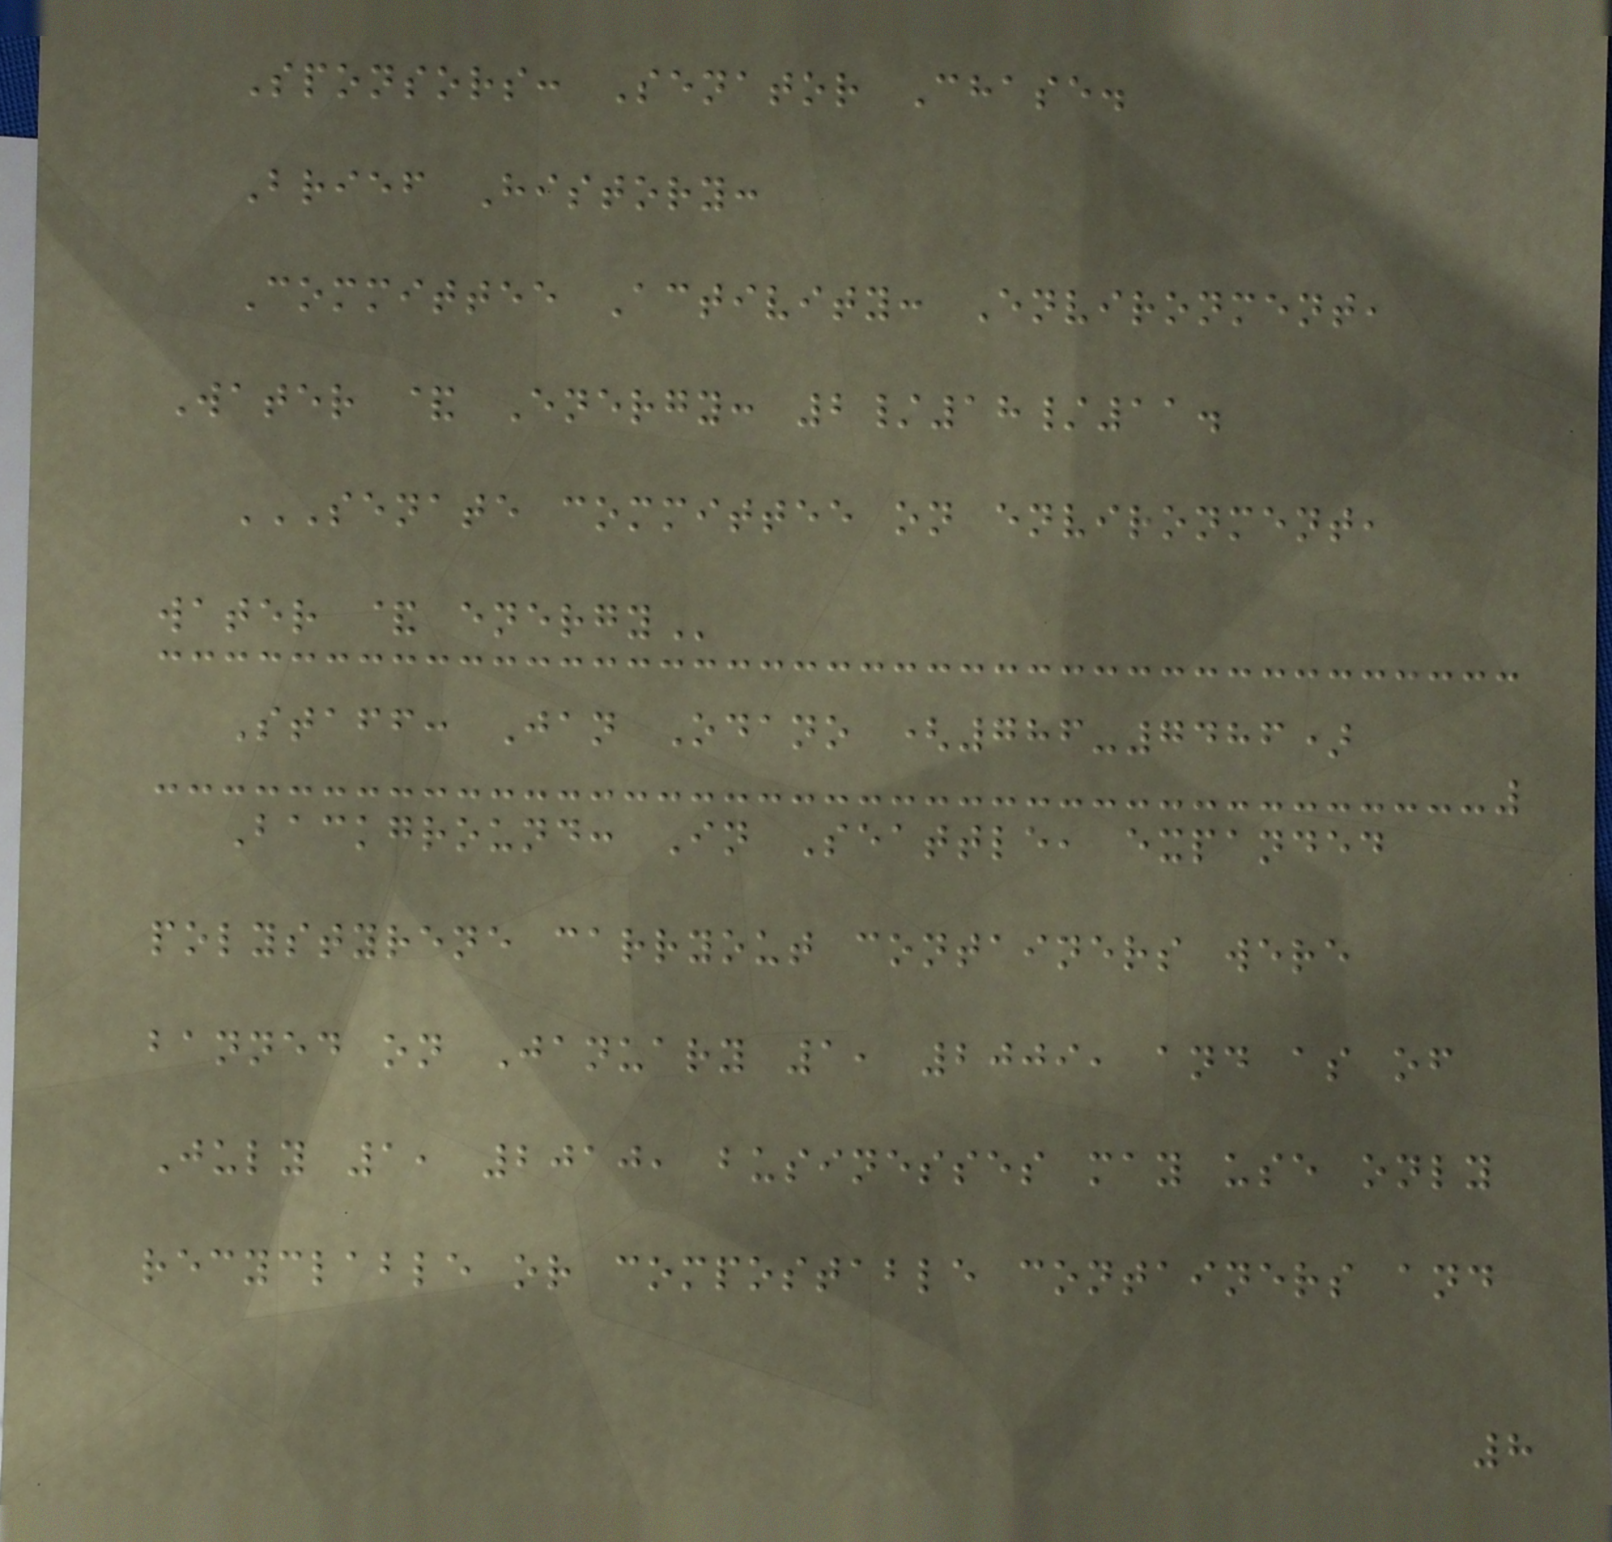Sponsors: Senator Chase.
Brief History:
Committee Activity: Environment,
Water & Energy: 2/18/11.
SENATE COMMITTEE ON ENVIRONMENT,
WATER & ENERGY
Staff: Jan Odano (786-7486)
Background: In Seattle, expanded
polystyrene carryout containers were
banned on January 1, 2009, and as of
July 1, 2010, businesses may use only
recyclable or compostable containers and
8
